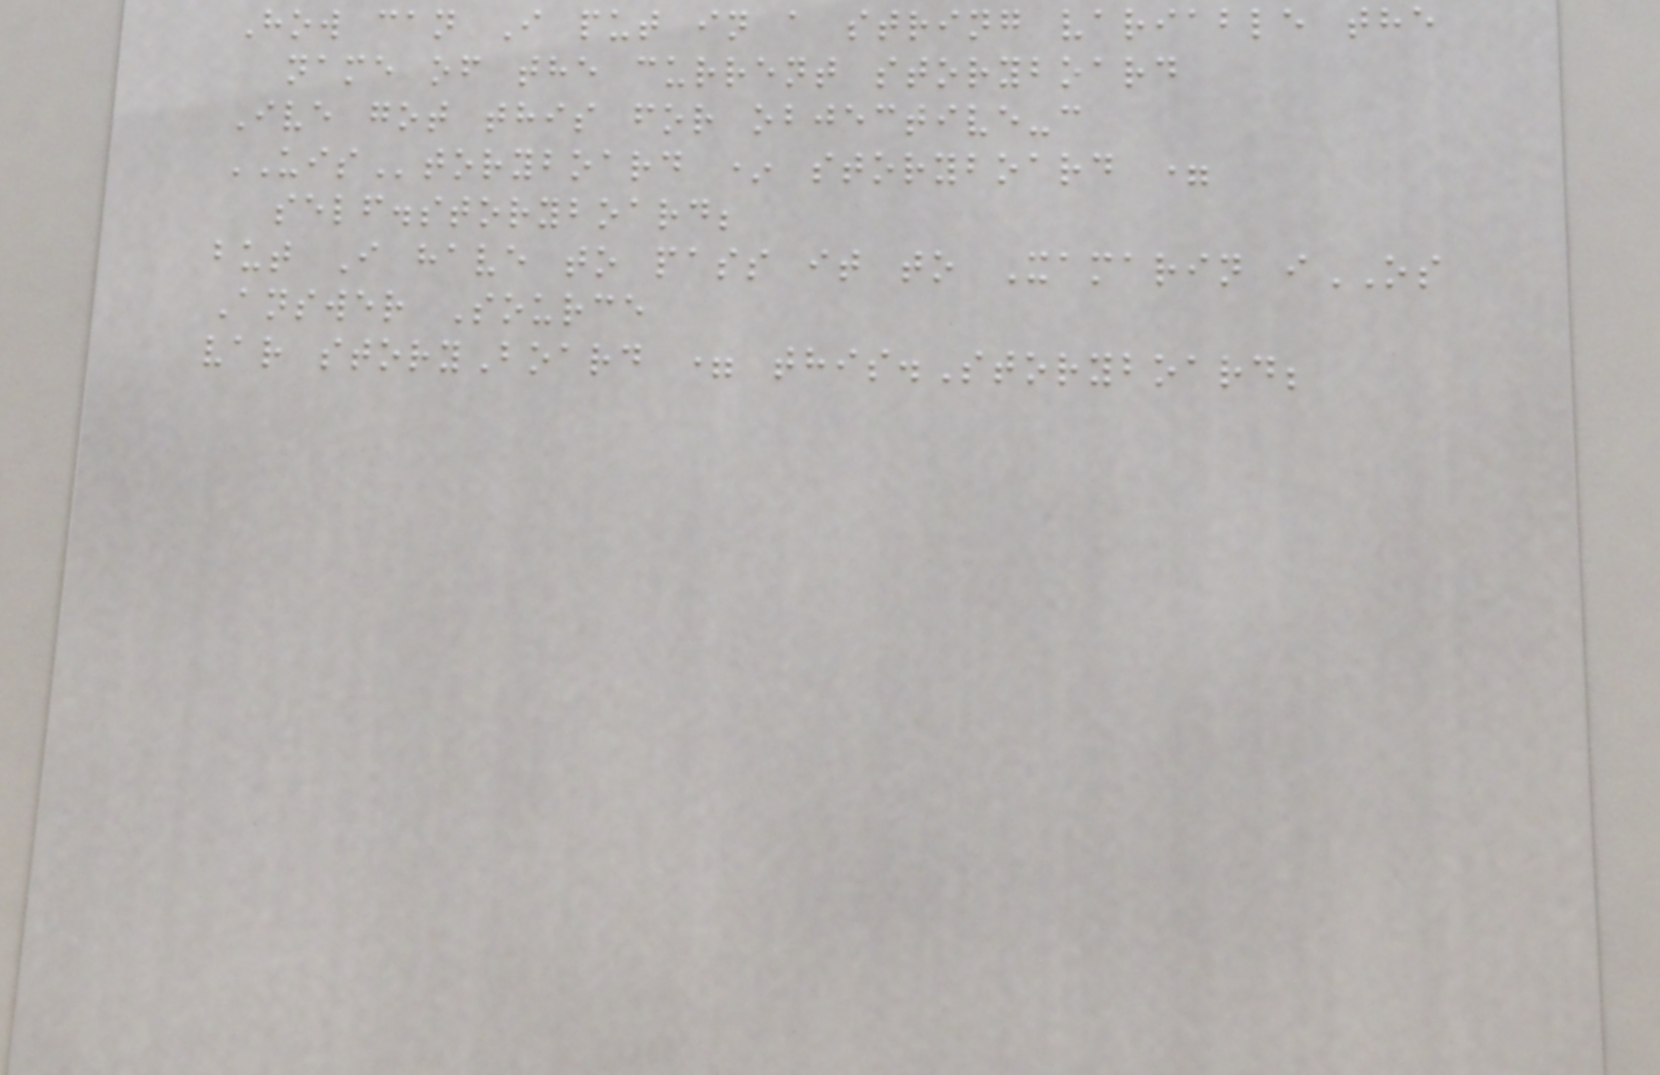How can I put in a string variable the
name of the current storyboard
Ive got this for objective-c
UIStoryboard * storyboard =
self.storyboard;
but I have to pass it to Xamarin iOS
Answer Source
var storyBoard = this.Storyboard;
